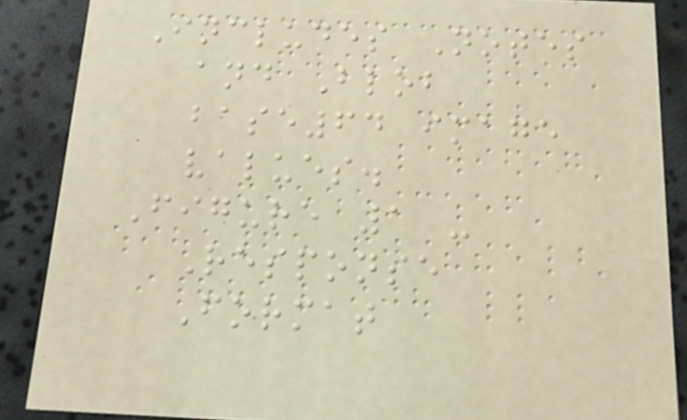Includes Notes
and Blob
base64 image
values.
Figure 1 -
Response
Format
